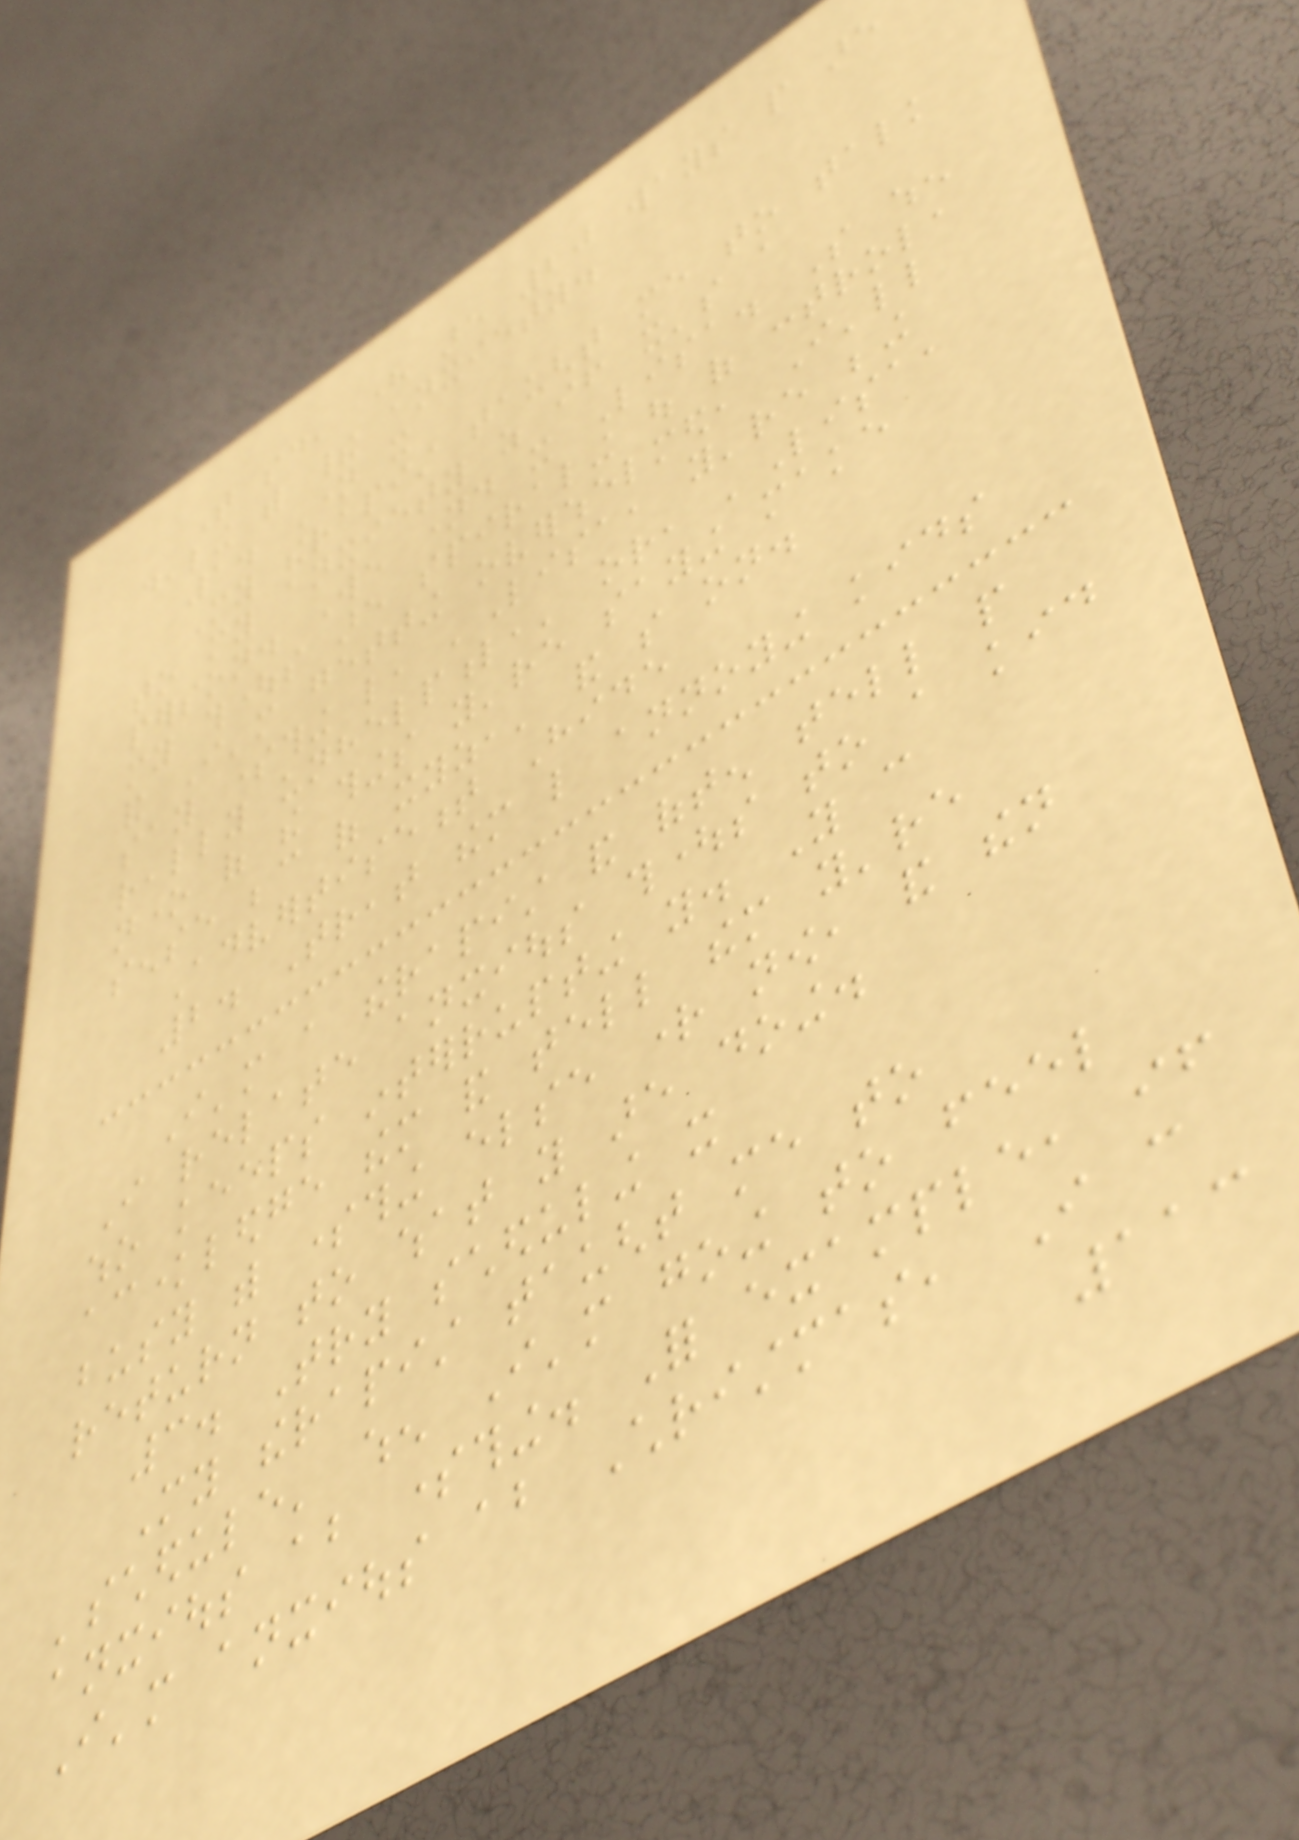That said, here are 20 ways people are
dealing with their anxiety.
1. Name it
My therapist taught me to talk
to my anxiety as if it's a
person. We named it Lisa. So when
my thoughts are spiraling out of control,
and I'm getting overwhelmed, I'll
say something like, 'Lisa, you're being
really unhelpful,' or, 'Lisa,
none of the things you're saying make
sense because of xyz,' and so on.
Advertisement Hide
2. Treat them like annoying kids
I'm a therapist and often tell people
I relate anxious thoughts to a kid
who keeps interrupting you. You can
acknowledge them and tell them you're
busy with something else right now, and then
return to what you are doing.
3. Try scheduling it
My therapist taught me to
'schedule' when I'm going to feel
anxious about something. For example, if
I'm anxious about Christmas, I can
113
